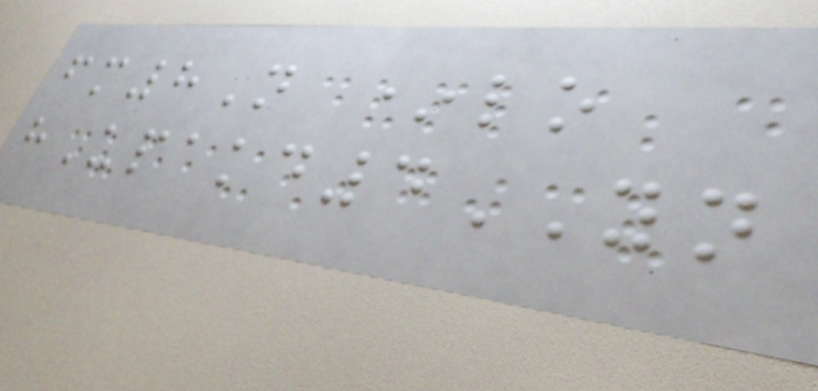fm8N *lo
hUpakd4YN
